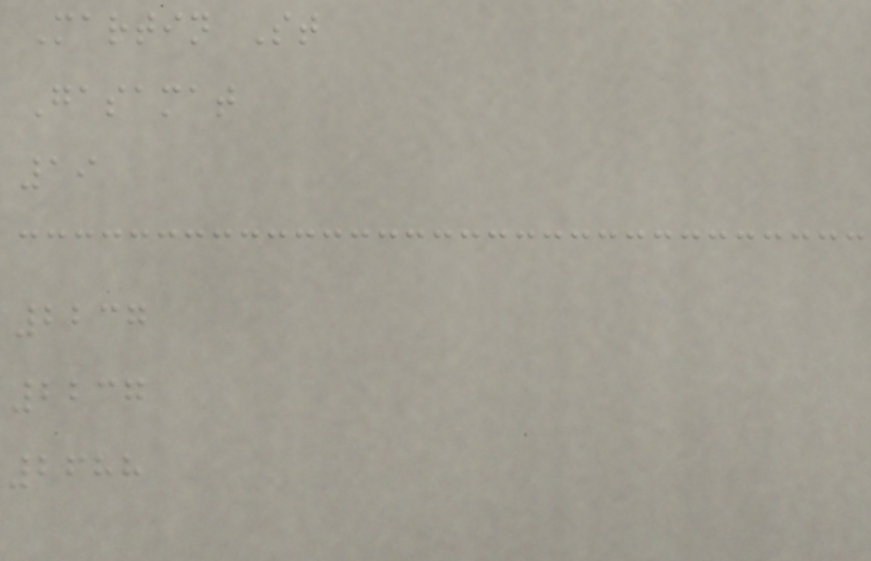Martin St
Gasamat
19
2237
2237
2688
